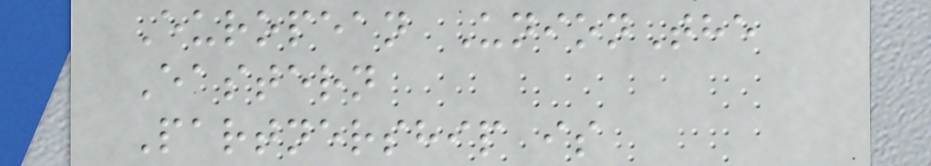European UnionThe
Eastern
Partnership is
